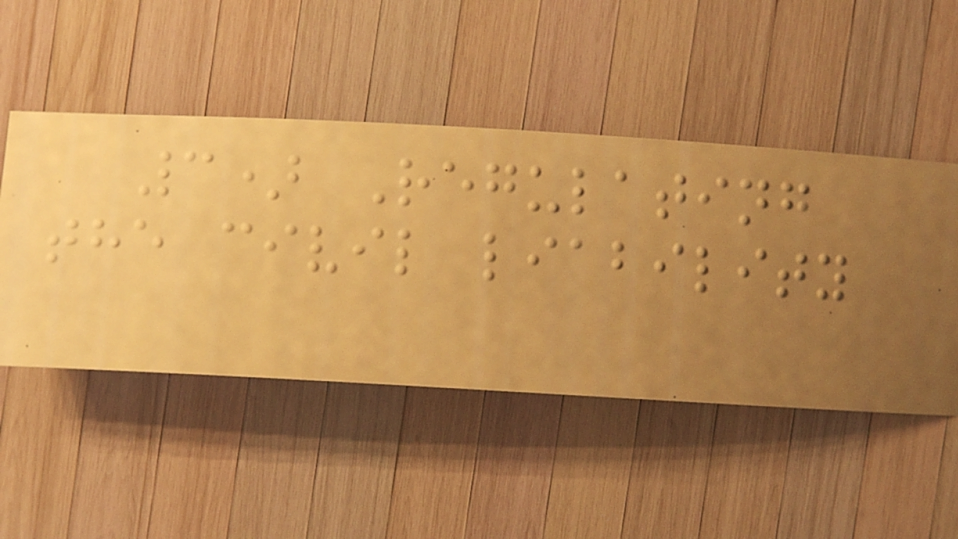3) Regulating
the civil liability
